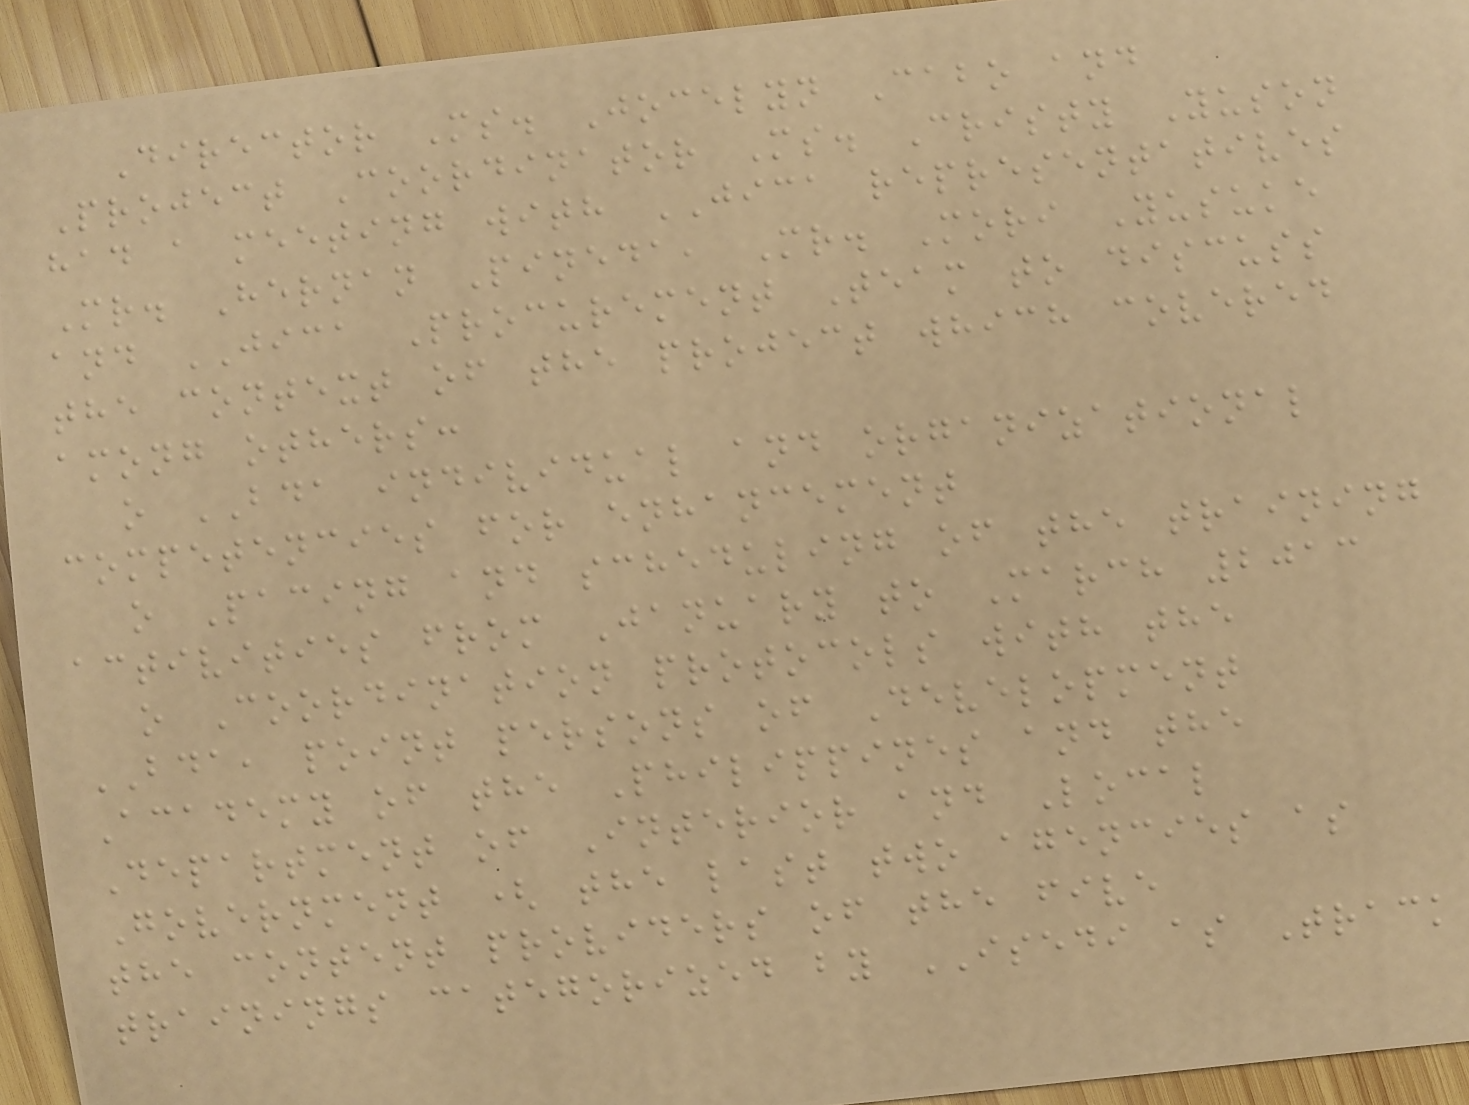Director Ms. Jocelyn Cabo and
Project Coordinator Ms. Cristy Yuson
had a meeting with JICA representatives
Mr. Hernan Pineda, Mr. Mori Yusuke
and JICA Procurement Team to discuss
the context of the project which covered
among others:
o BDA individual and organizational
competencies for enhancement
o Pacing and scheduling of the training
activities from January to March 2013
o Coordination protocols with the
BDA, point persons of Development
Academy of the Philippines and the
Department of Interior and Local
Government ( the last two agencies as
the content providers of the five
trainings categorized by ISEDI as Track
